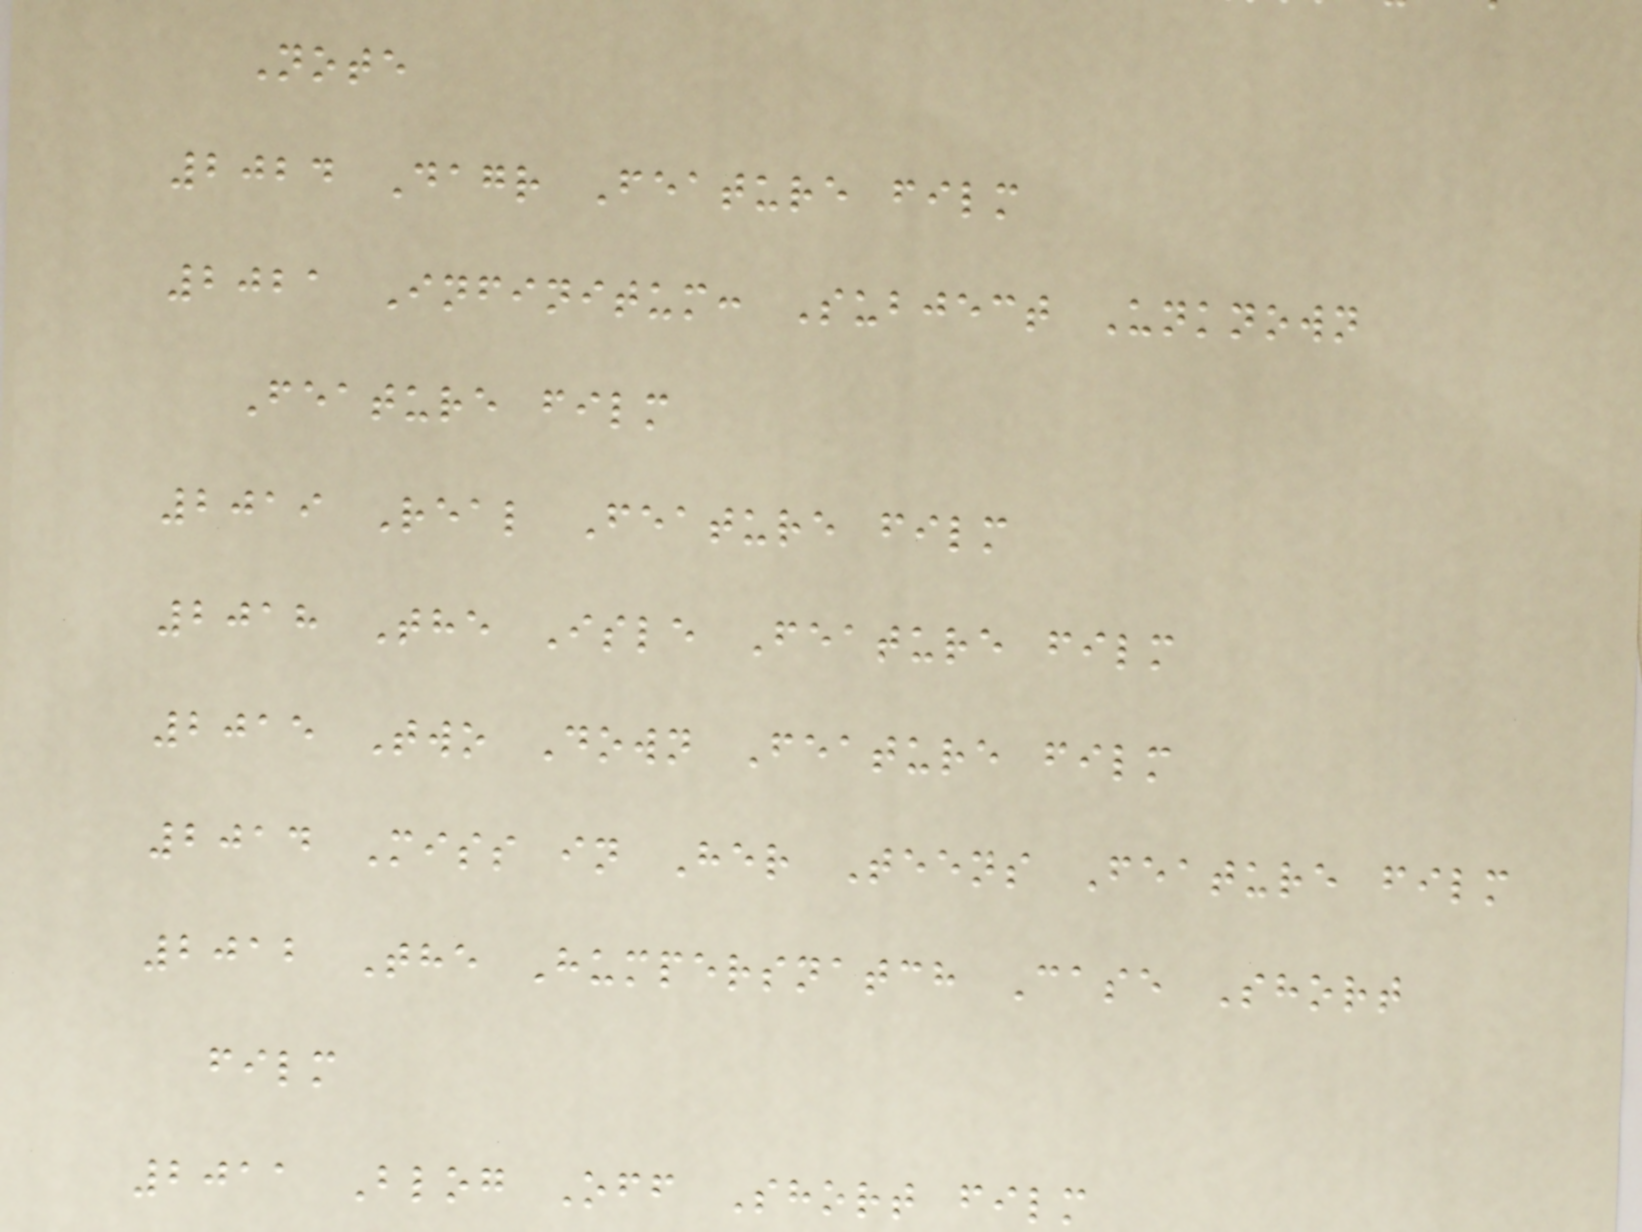Note
2024 Dagr Feature film
2021 Infinitum: Subject Unknown
Feature film
2019 Real Feature film
2018 The Isle Feature film
2015 Two Down Feature film
2014 Miss in Her Teens Feature film
2012 The Humpersnatch Case Short
film
2011 Blog Off Short film
